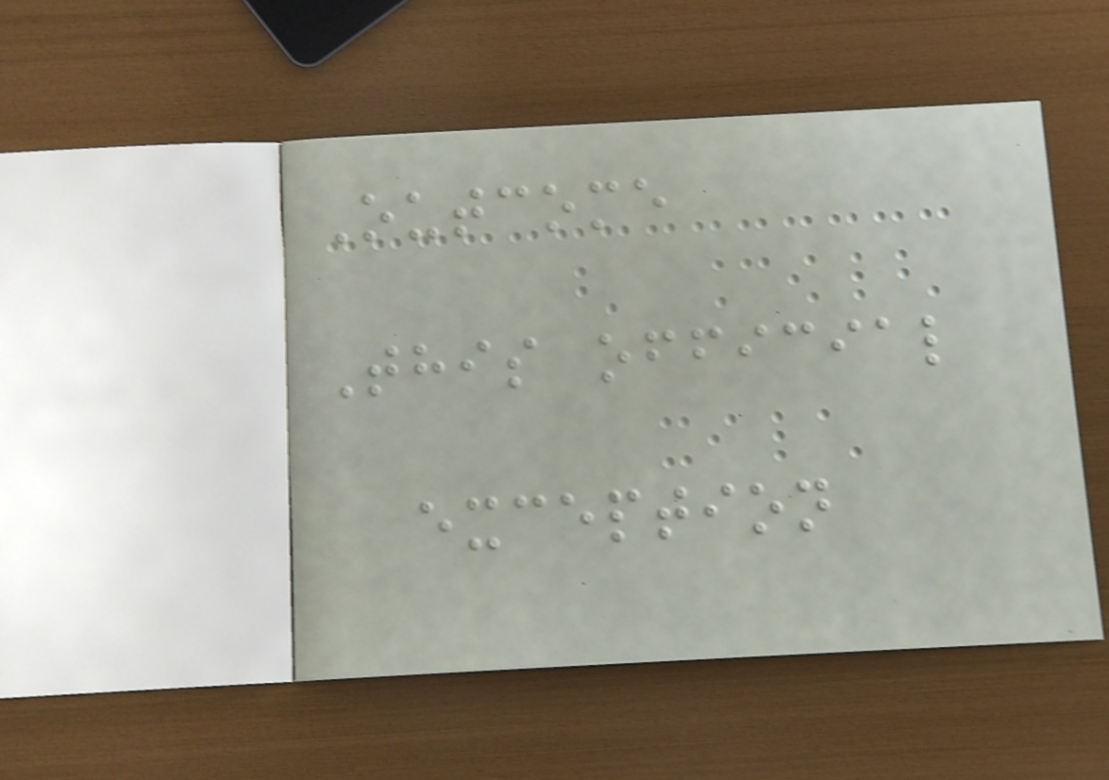Outcome
This official
exception
